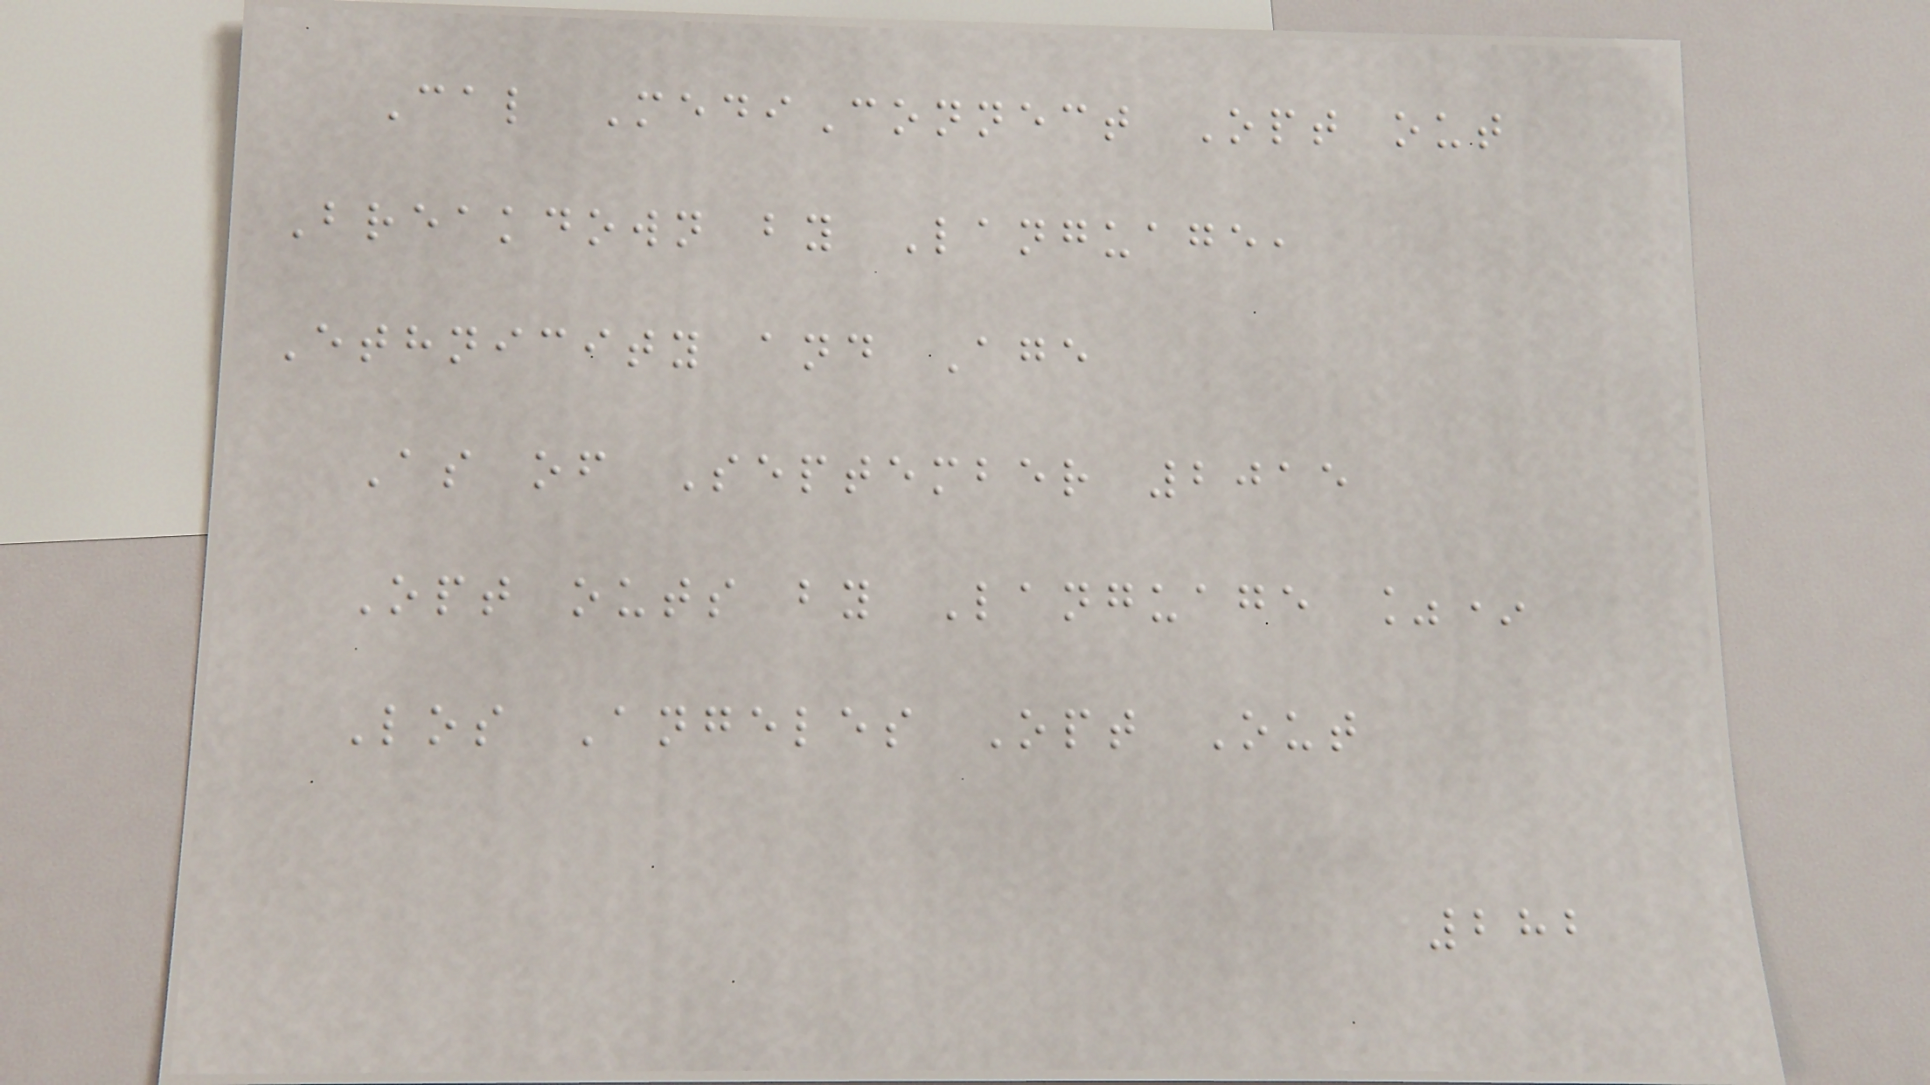Cal MediConnect Opt out
Breakdown by Language,
Ethnicity and Age
As of September 2015
Opt outs by Language %*
Los Angeles Opt Out
282
